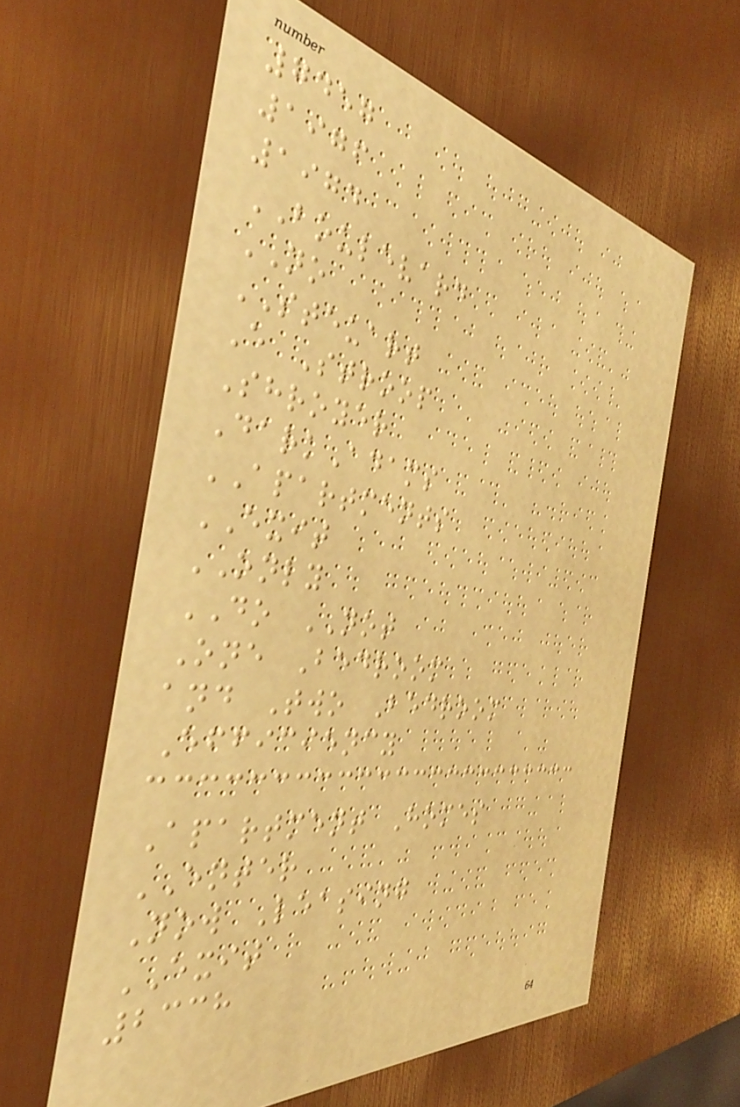7457
1976
1974
BOULEVARD
NO
STEUART
E Stroop
Shroyer
DarkAdams
APARTMENTS
EXIT
ONLY
DO NOT
One Bedroom
and Two Bedroom
Efficiency
Apartment Homes
ENTER
Now Leasing
EXIT
2338
